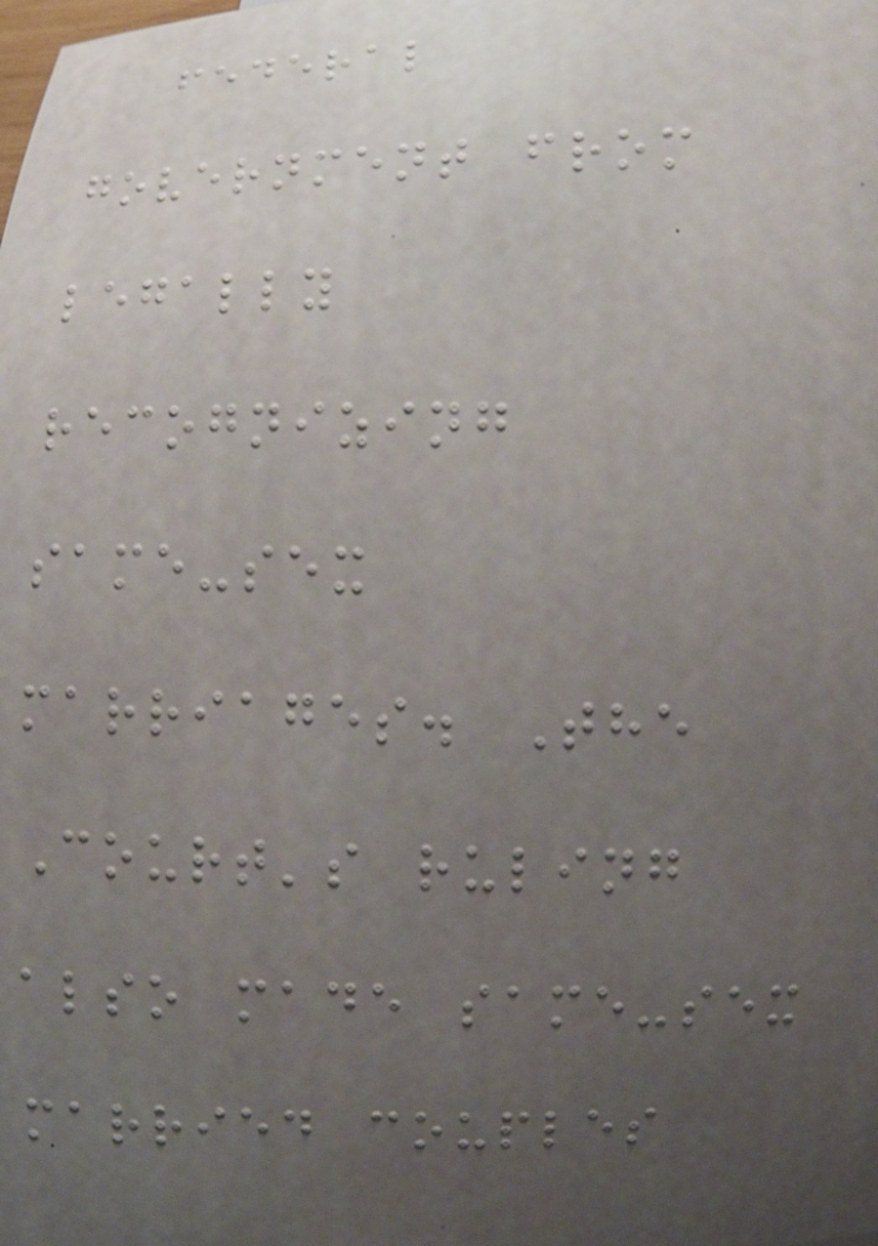federal
government from
legally
recognizing
same-sex
marriages. The
Court's ruling
also made same-sex
married couples
